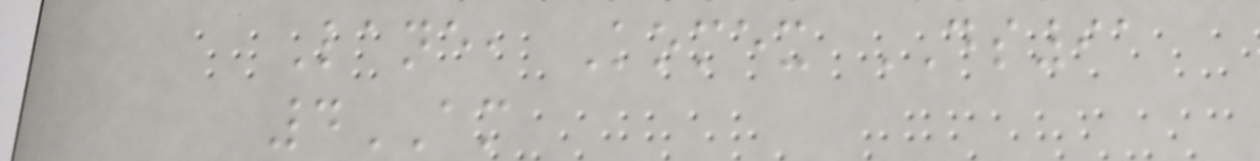Lane, Komex DS91
4AM
